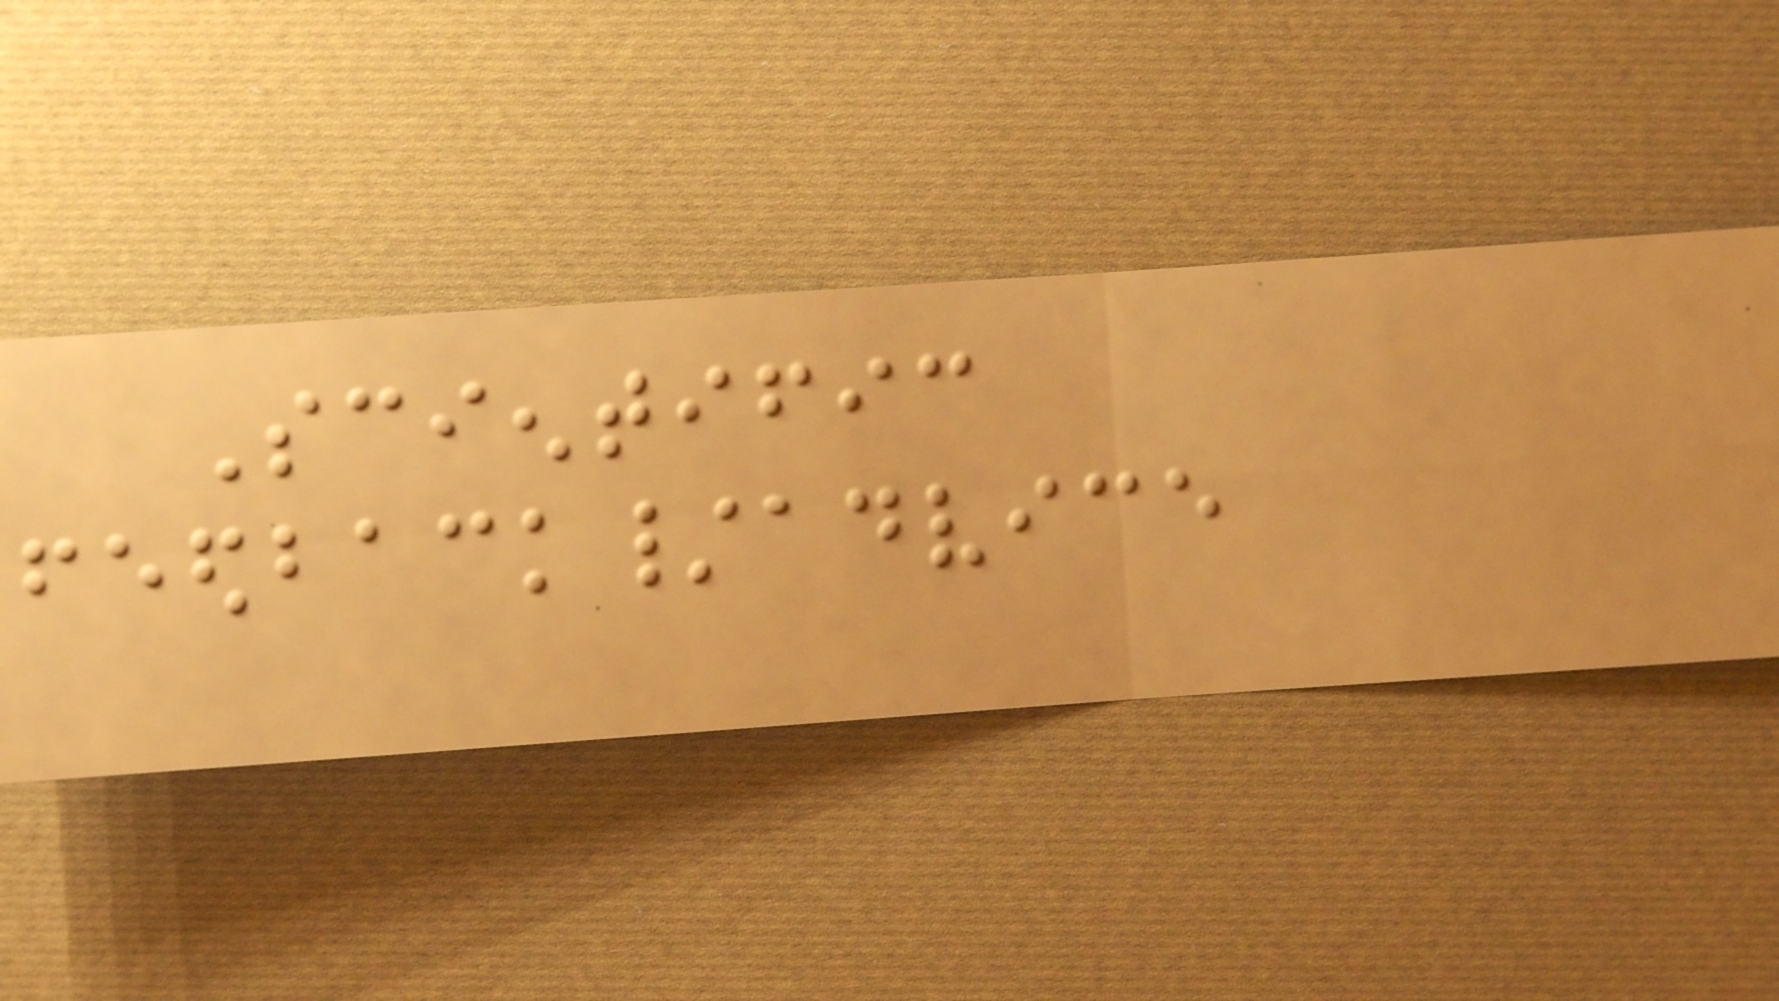Scientific
feedback/advice
